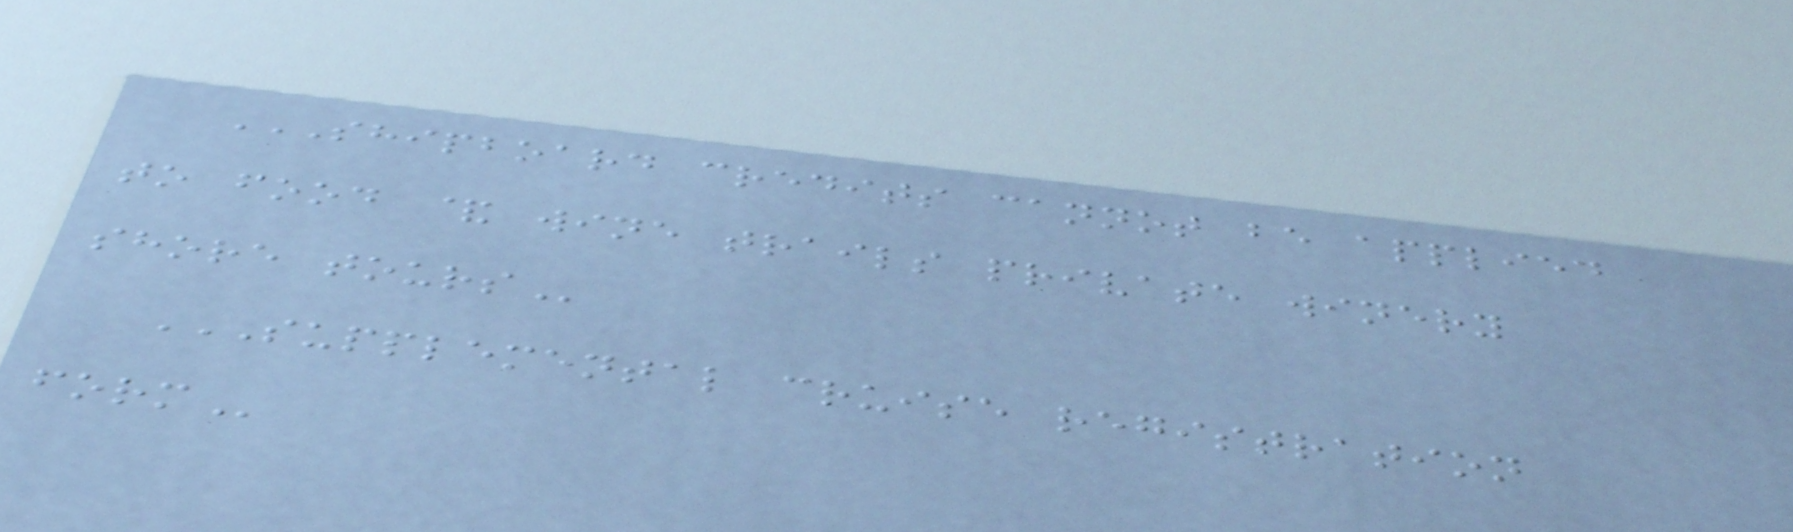SHIPBOARD CREDITS CANNOT BE APPLIED
TO FOOD & WINE TRAILS PRIVATE WINERY
SHORE TOURS
SUPPLEMENTAL CRUISE REGISTRATION
FORM
